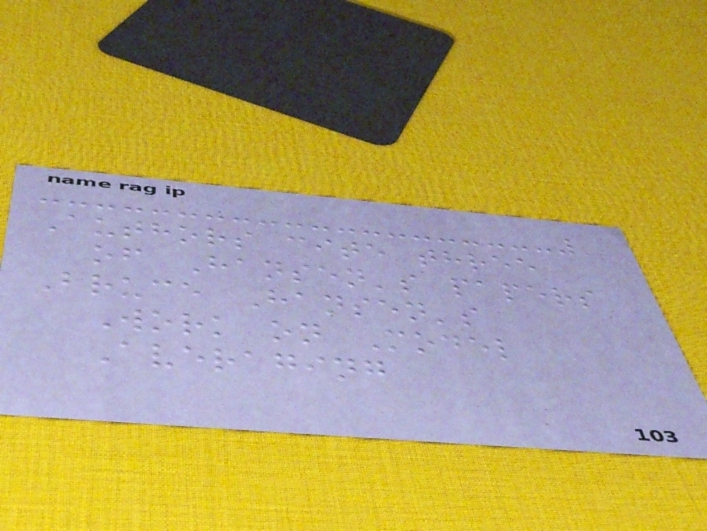Authors cite three
of Hansen's papers
Bruce Hansen's
Work on Model
Averaging
